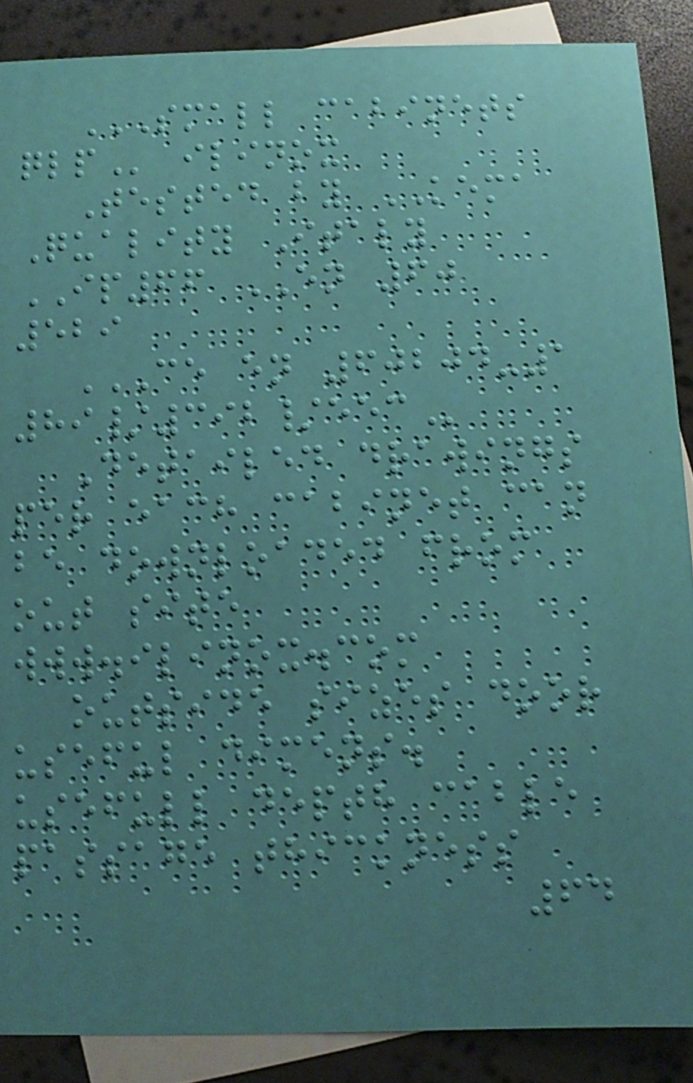SMALL CABINETS
QLP ilinox
Tested by KEMA
Quality Italy
IP66 EN 60
529
CE EN 60204-1
89/392/EEC
Detailed drawings
per each cabinet can
be downloaded from
out site
www.ilinox.com
outside sizes door
useful dimens.
usefull depth cable
passage thickness
64
